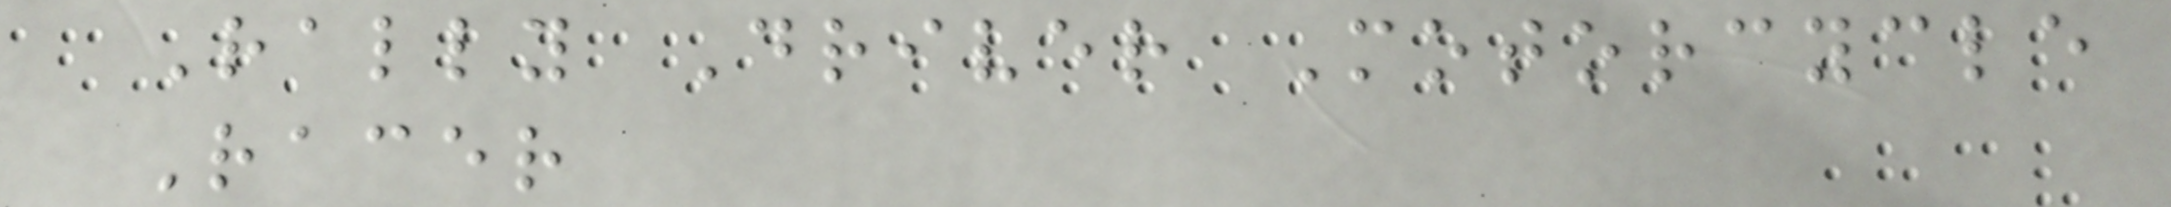Rally Driver Motorcycle
Racer
